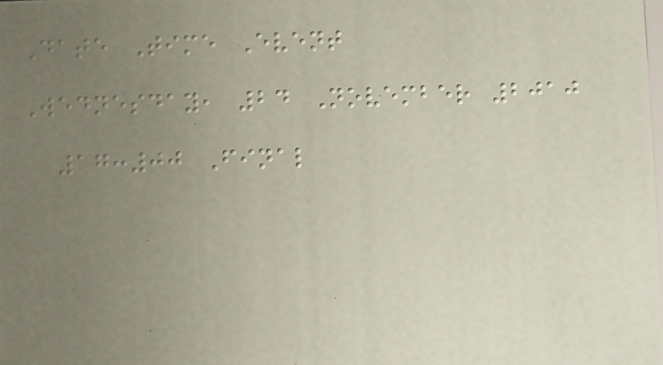Date Time Event
Wednesday, 24 November 2010
17:00 Final
